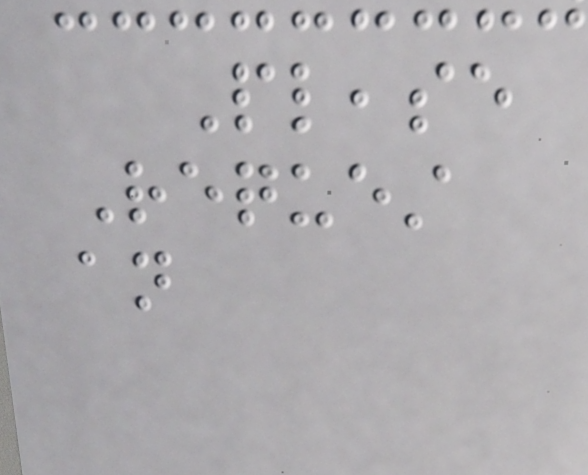Please
Request
an
